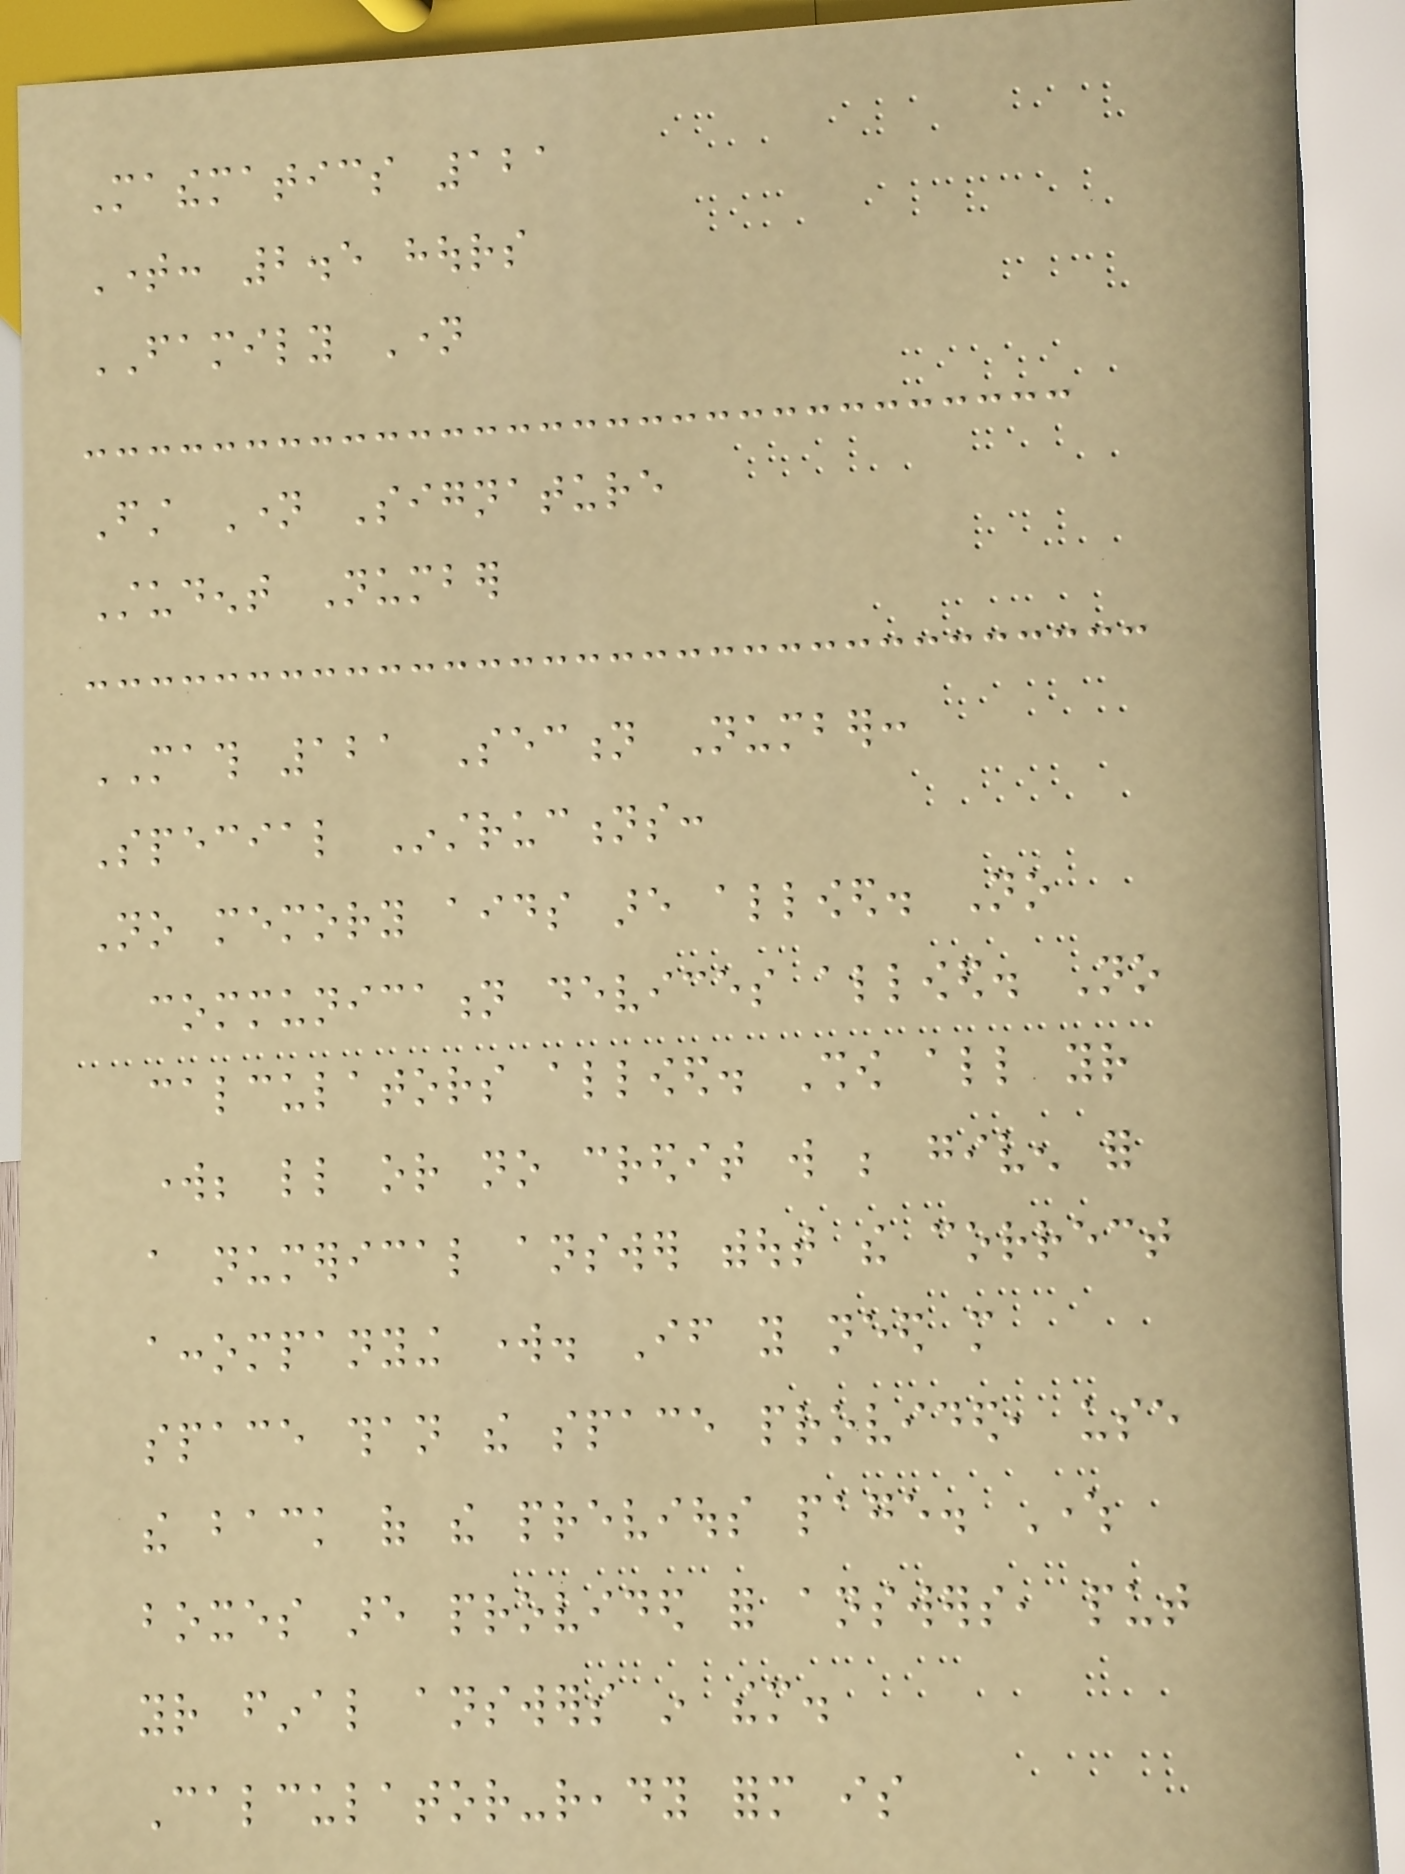Mathematics 121
Time: 2.5 hours
FAMILY Name
First Name Signature
Student Number
MATH 121 Section Number:
Special Instructions:
No memory aids are allowed. No
communication devices allowed. No
calculators allowed. Show all your
work; little or no credit will be given for
a numerical answer without the correct
accompanying work. If you need more
space than the space provided, use
the back of the previous page. Where
boxes are provided for answers, put
your final answers in them.
Calculator-ready form is
